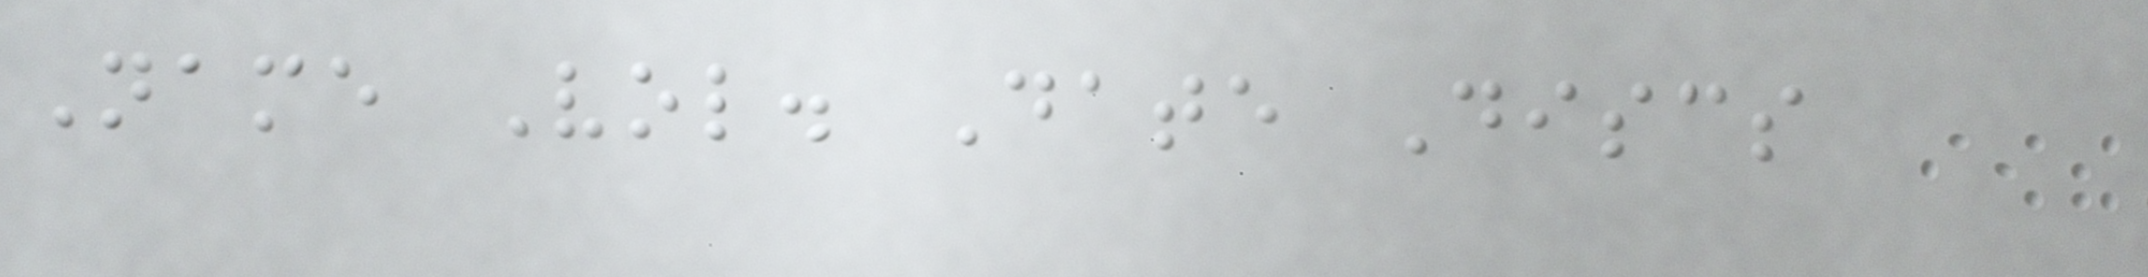Name Vol. Date Discs
